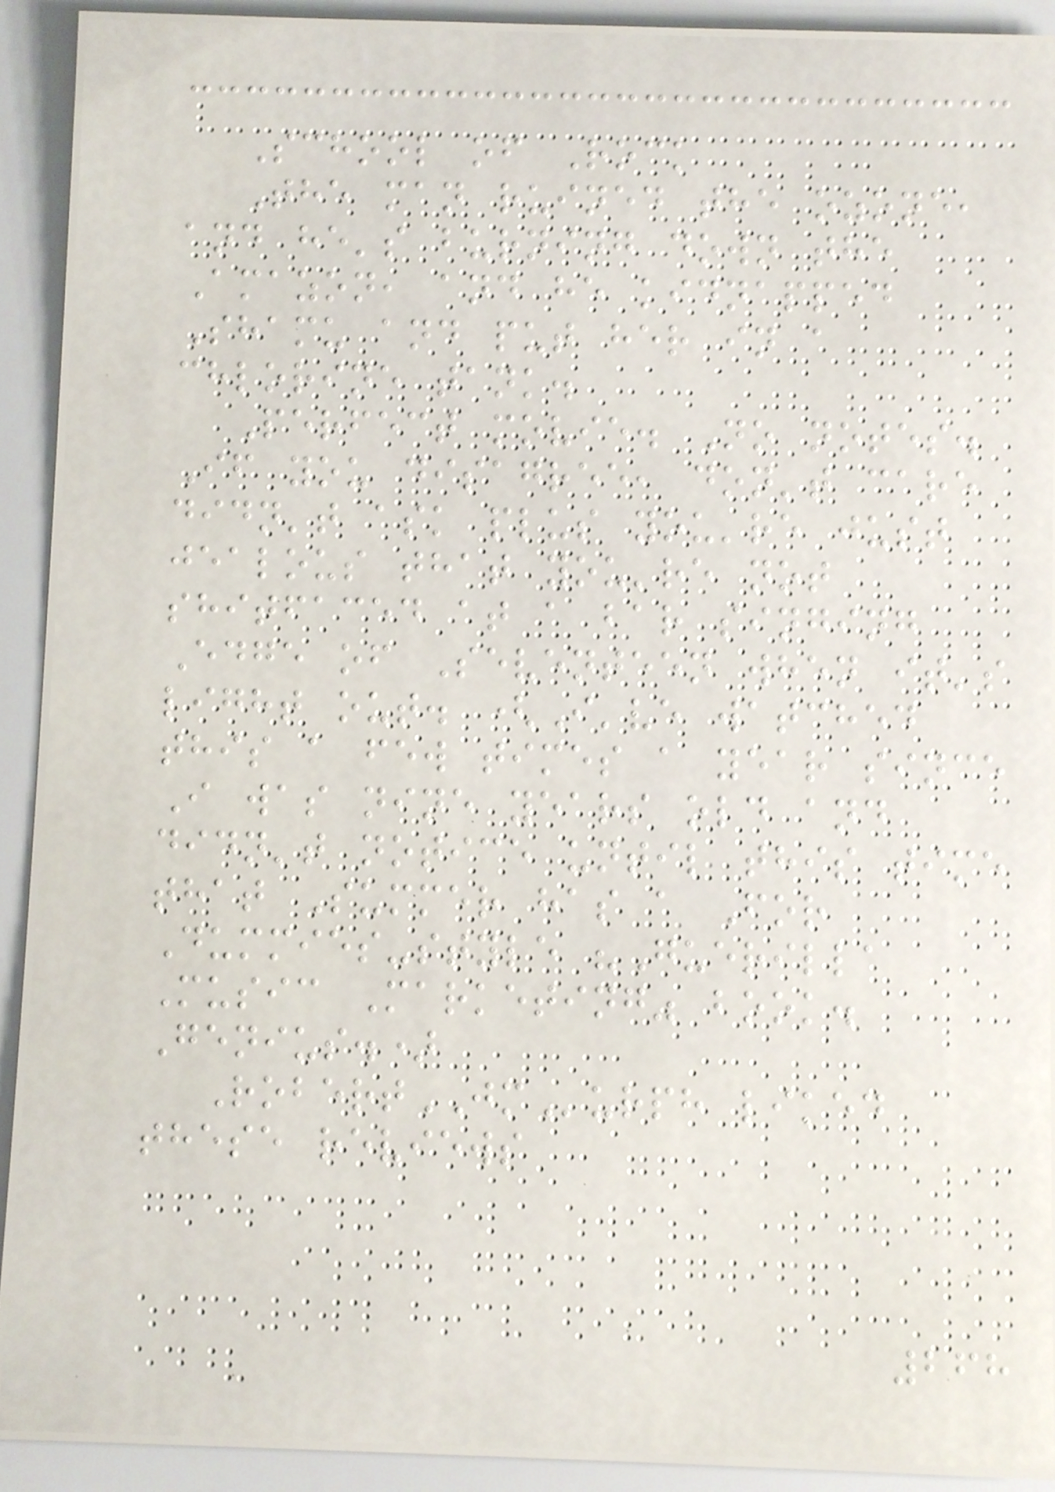School of Rock
The man ruined the ozone,
and he's burning down the
Amazon, and he kidnapped
Shamu and put her in a
chlorine tank.
Perfect movie. No notes.
If you disagree, don't care
didn't ask plus you're just
jealous that you're not
shitfaced at a bar singing
Edge of Seventeen when it's
light out. (I've watched
this a few times a year since
I was nine years old and
didn't notice until this time
that Summer has a For
Dummies-style "Guerilla
Music Marketing" book.
Genius.)
RobertJMurph liked
these reviews
268
